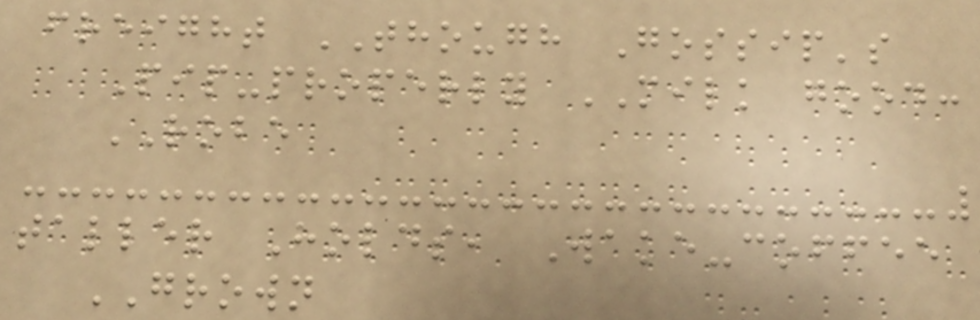freight THOUGH Gossip's
Pip-properly MILK good:
ROBE
taller Holds, Wake-coffee
GROWN
